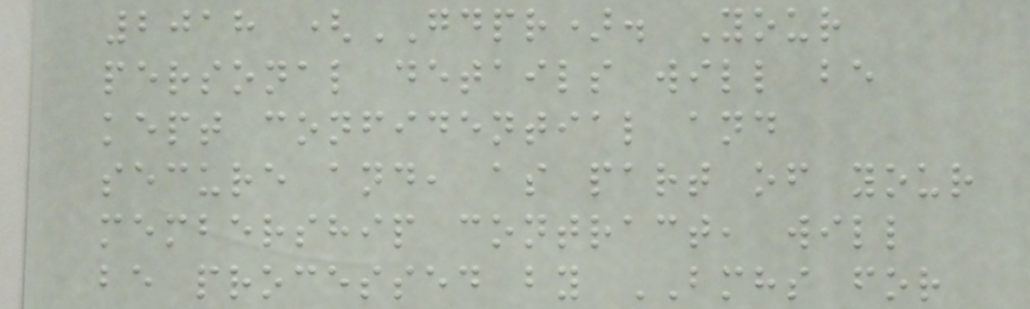2018 (GDPR). Your
personal details will be
kept confidential and
secure and, as part of your
membership contract, will
be processed by BMHS for
